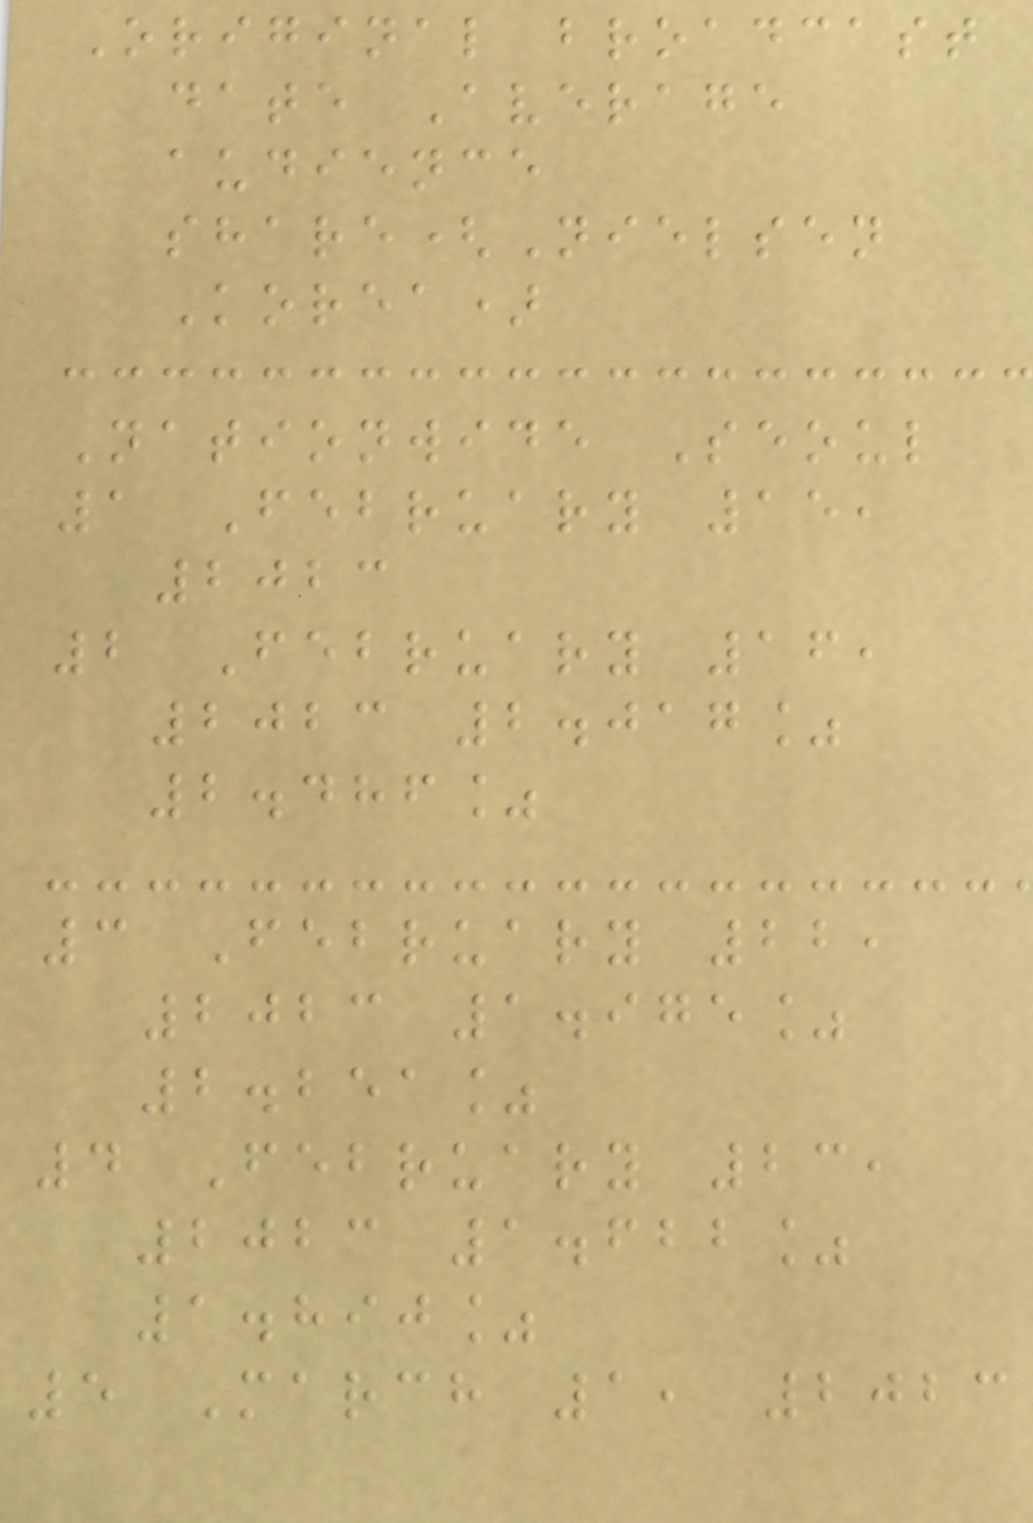Original broadcast
date Average
audience
share(Nielsen
Korea)
Nationwide Seoul
1 February 15,
2023
2 February 16,
2023 2.017%
2.486%
3 February 22,
2023 1.975%
2.251%
4 February 23,
2023 1.622%
1.890%
5 March 1, 2023
